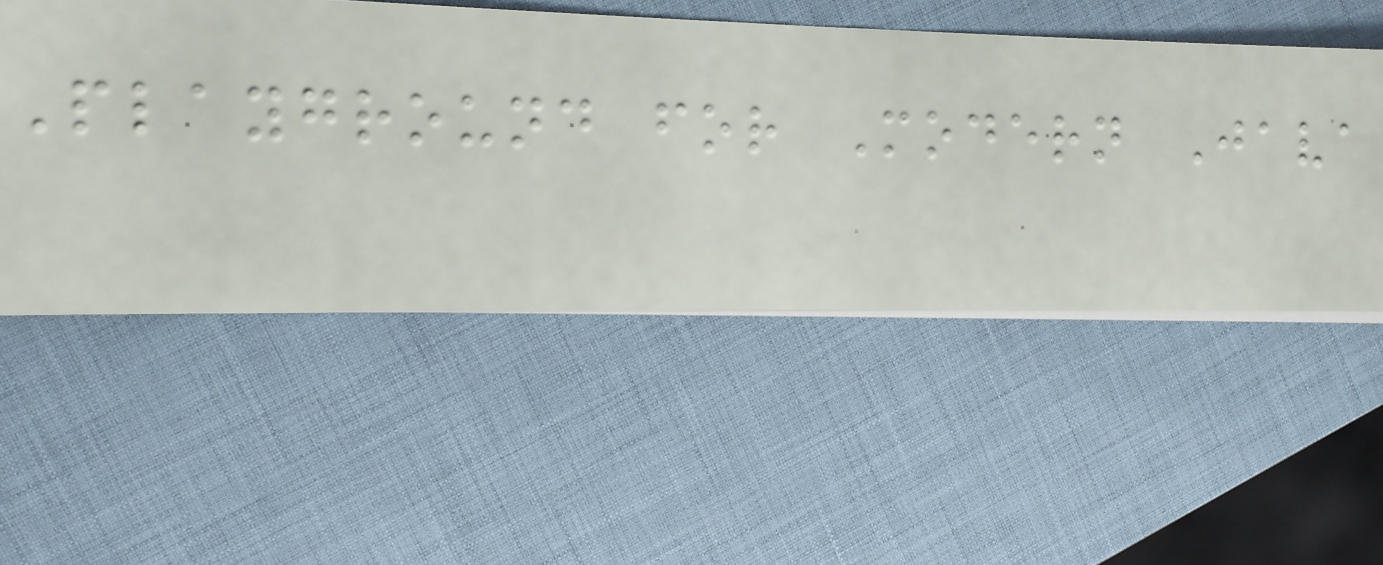Playground for Modern Java
